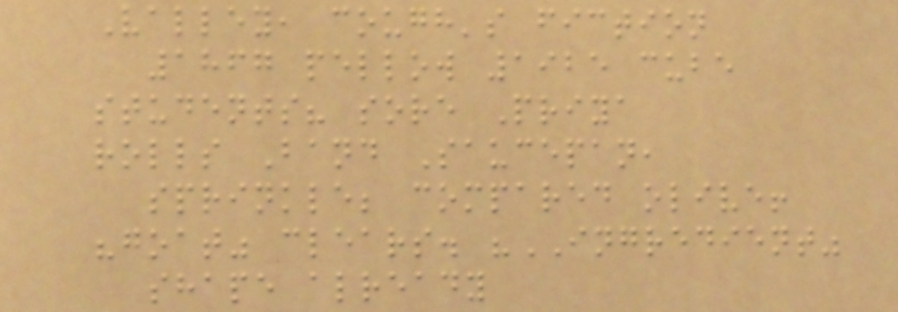Valley, cough's fiction
1867 pellow 1925 cube
students? sore Priya
rolls Band Saucepan,
sprinkle; compared olive!
"goat" clears. "INGREDIENT"
shape already
